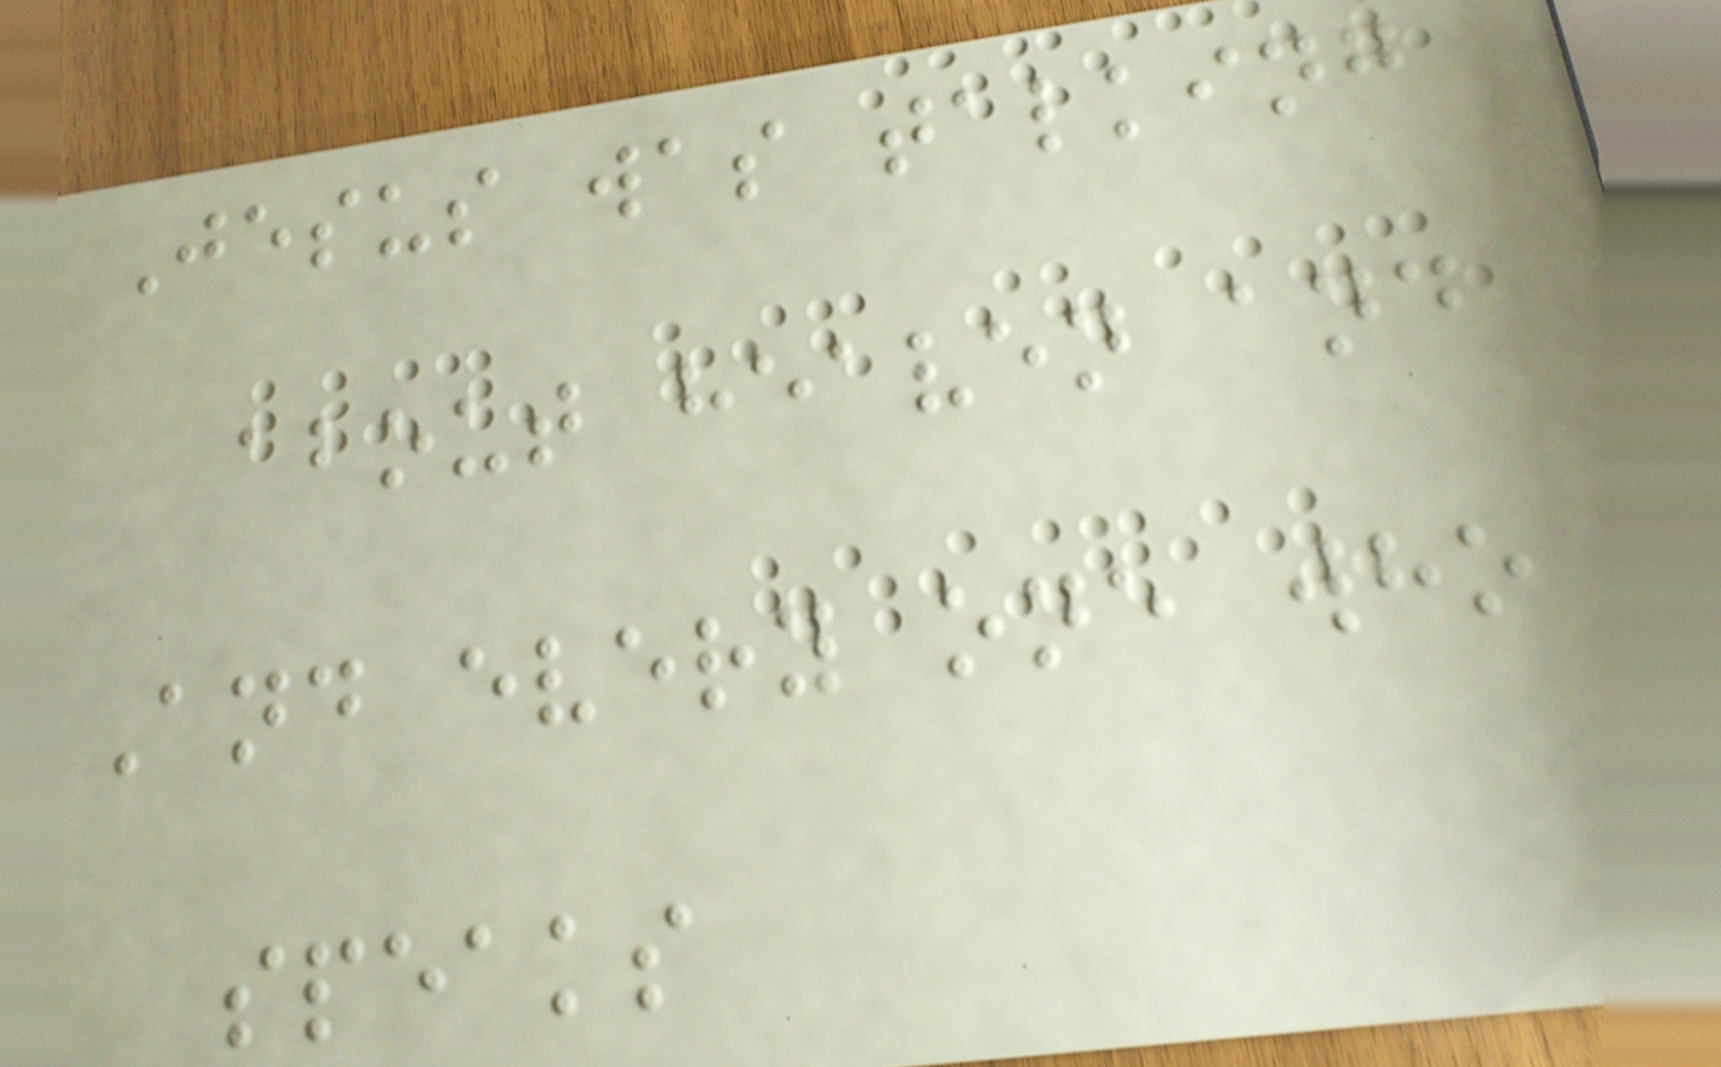Jesus was talking
about heaven and
And every one who
speaks
